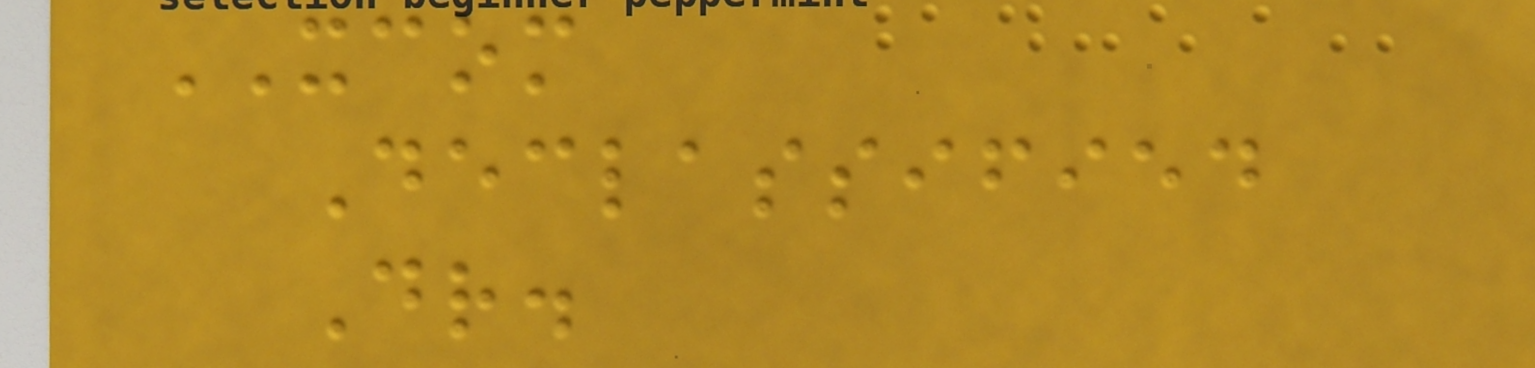XCOM
Declassified
Dr.
